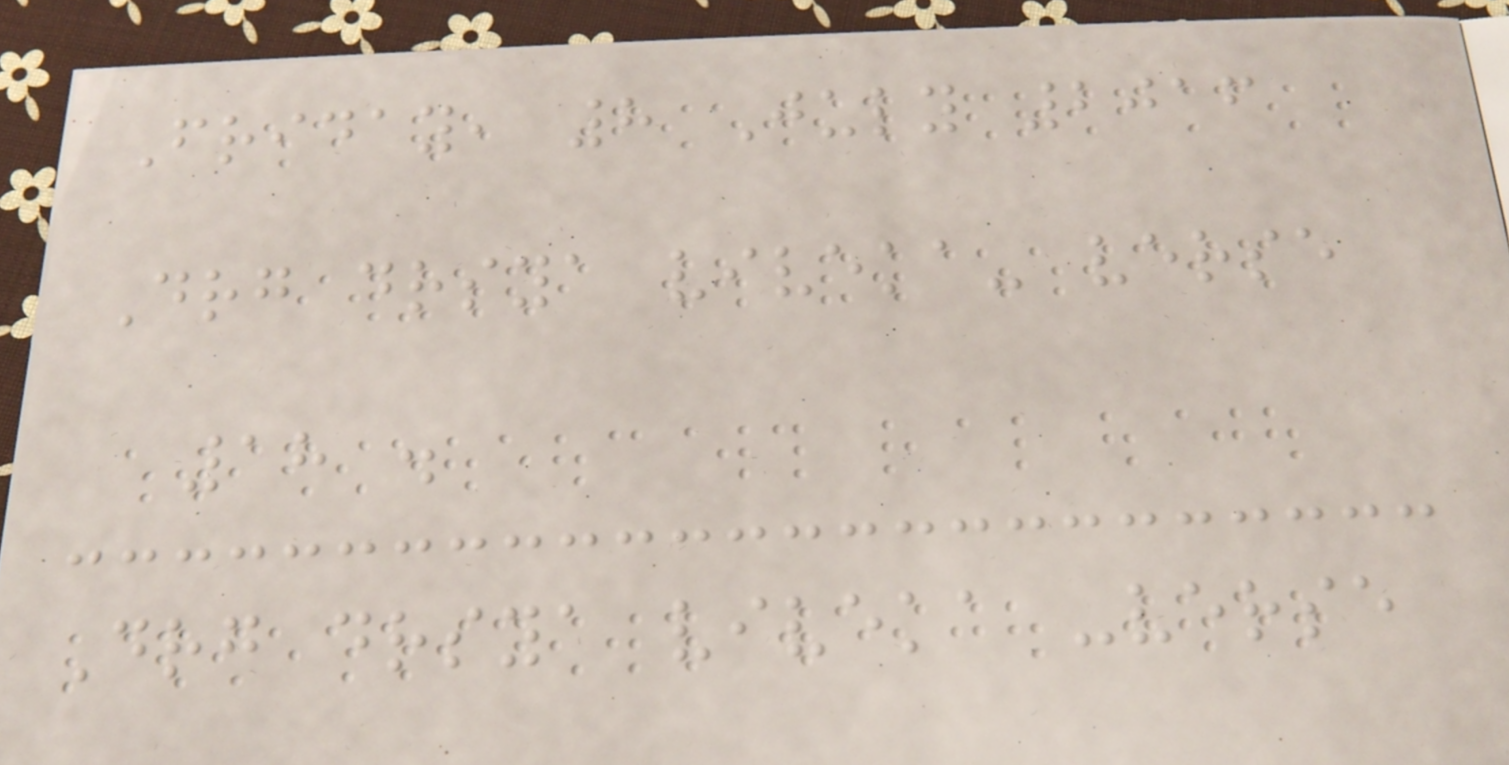Friday, 8 July 2016
Drg drsya viveka- verse
18 .
Drg drsya viveka -verse
